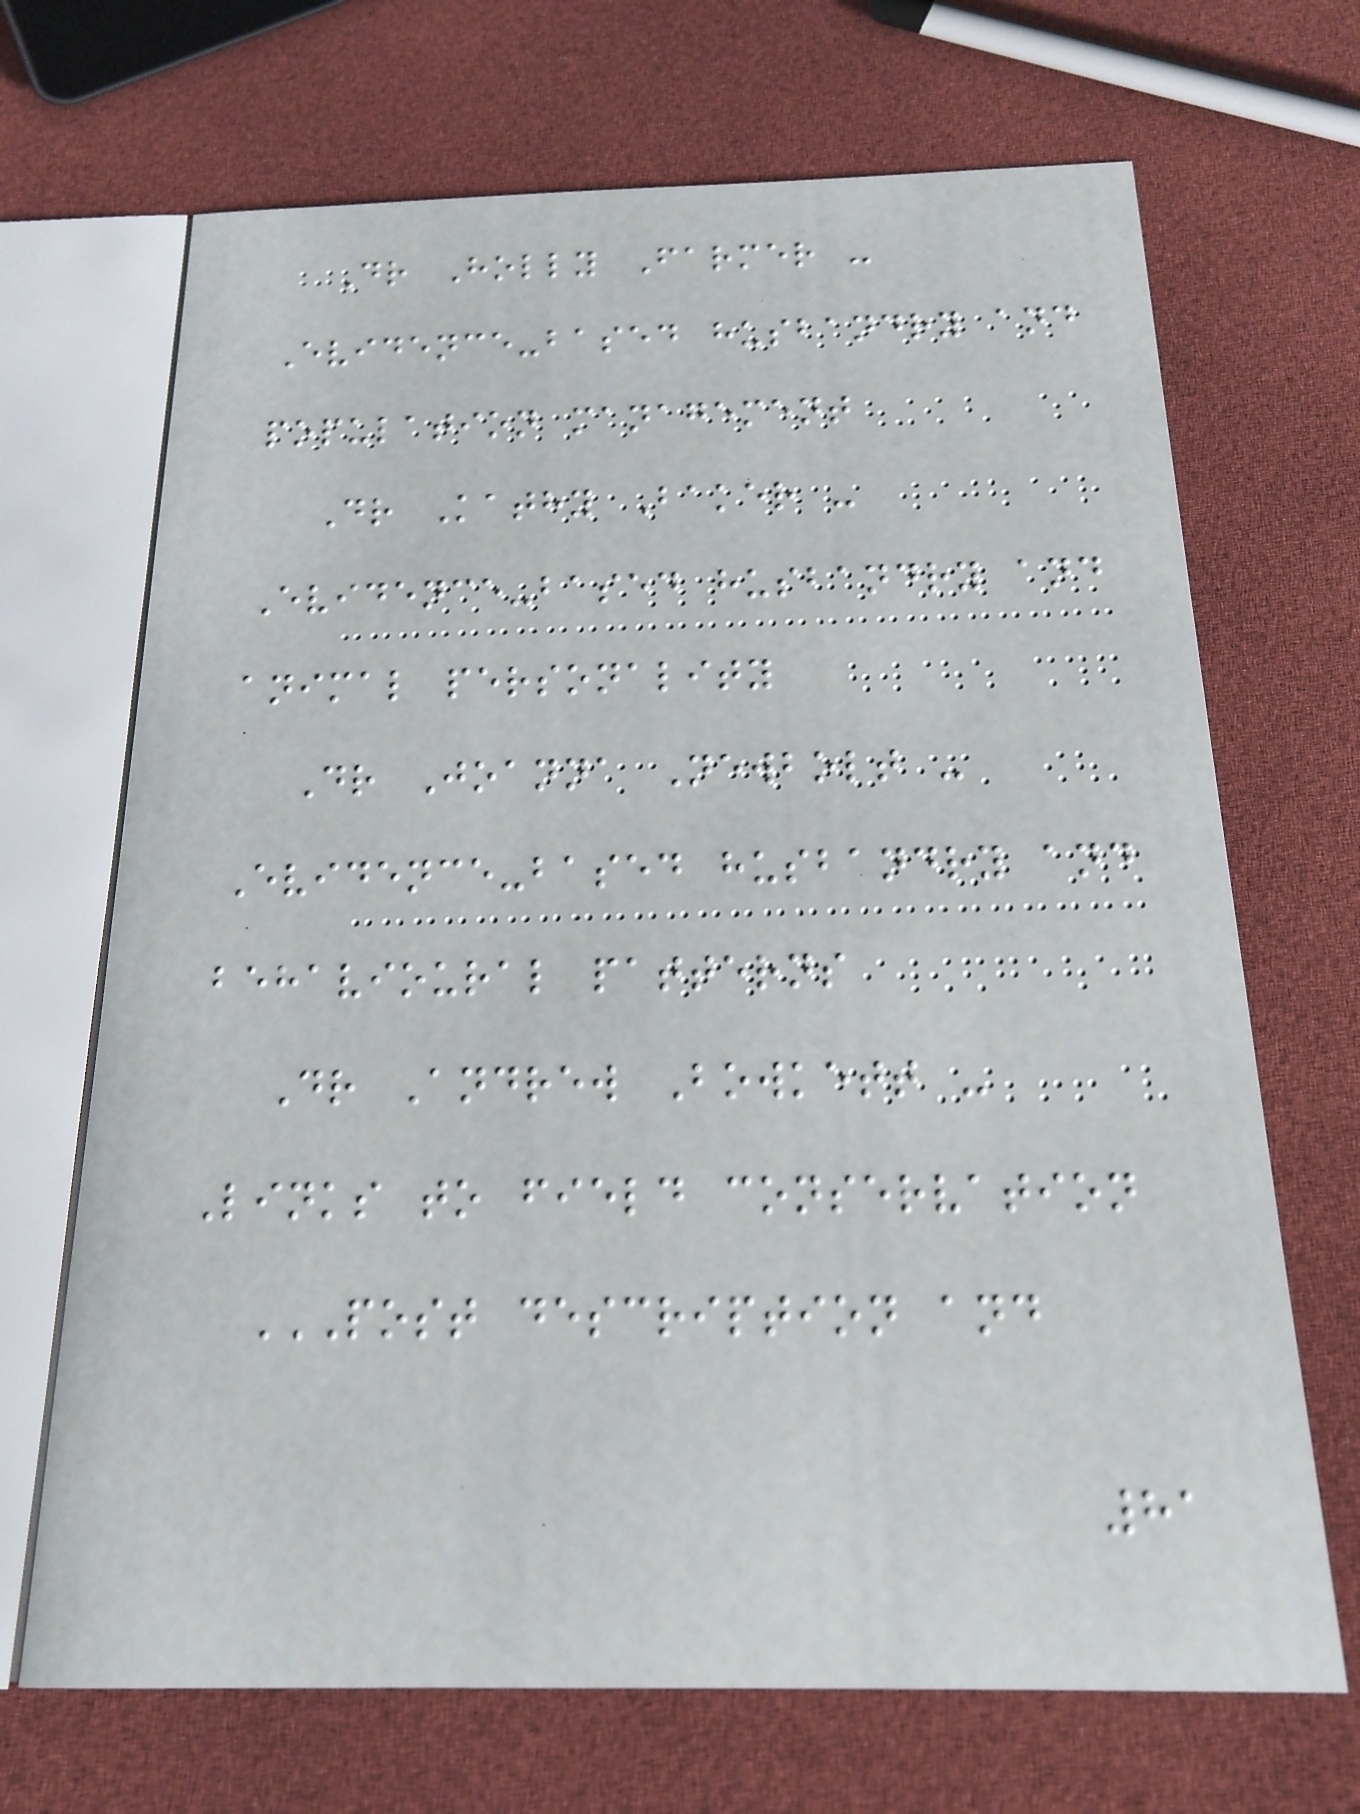Dr Holly Farmer -
Evidence-based husbandry and
population management
Dr Kathy Baker -
Evidence-based husbandry and
animal personality
Dr Joanna Newbolt -
Evidence-based husbandry and
behavioural patterns
Dr Andrew Bowkett -
Links to field conservation
POST DESCRIPTION AND
81
